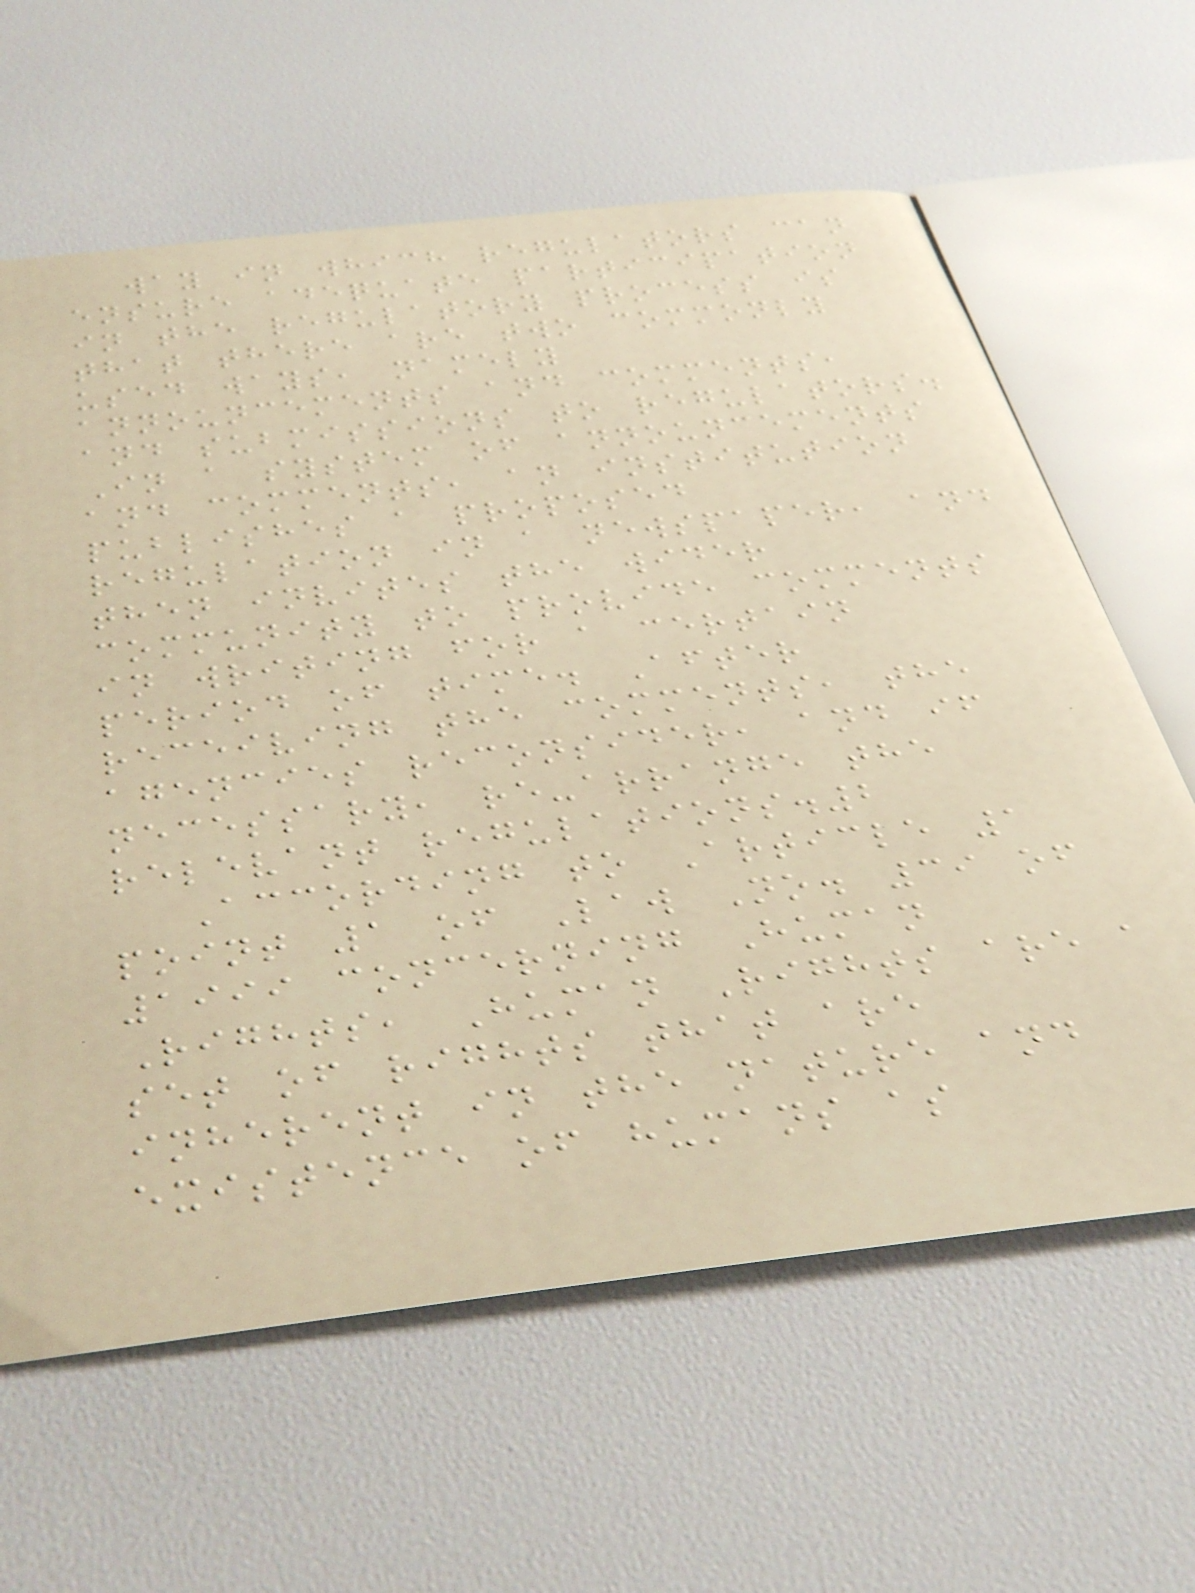way in which regulators can
ensure adequate participation
in the regulatory process is
that there are two commonly
used ways, namely
announcements and comments,
and submissions to regulators.
In a system of announcements
and comments, an institution
publishes a proposed
regulation in a newspaper, and
then invites the wider
community to provide comments
in writing for a certain
period of time. After
receiving the comments, the
agencies reconsider, and if
necessary, re-arrange the
relevant regulations.2
According to Article 1
point 1 of Law No. 39 of
1999 concerning Human
Rights, Human Rights are a
set of rights that are
inherent in the nature and
existence of humans as
